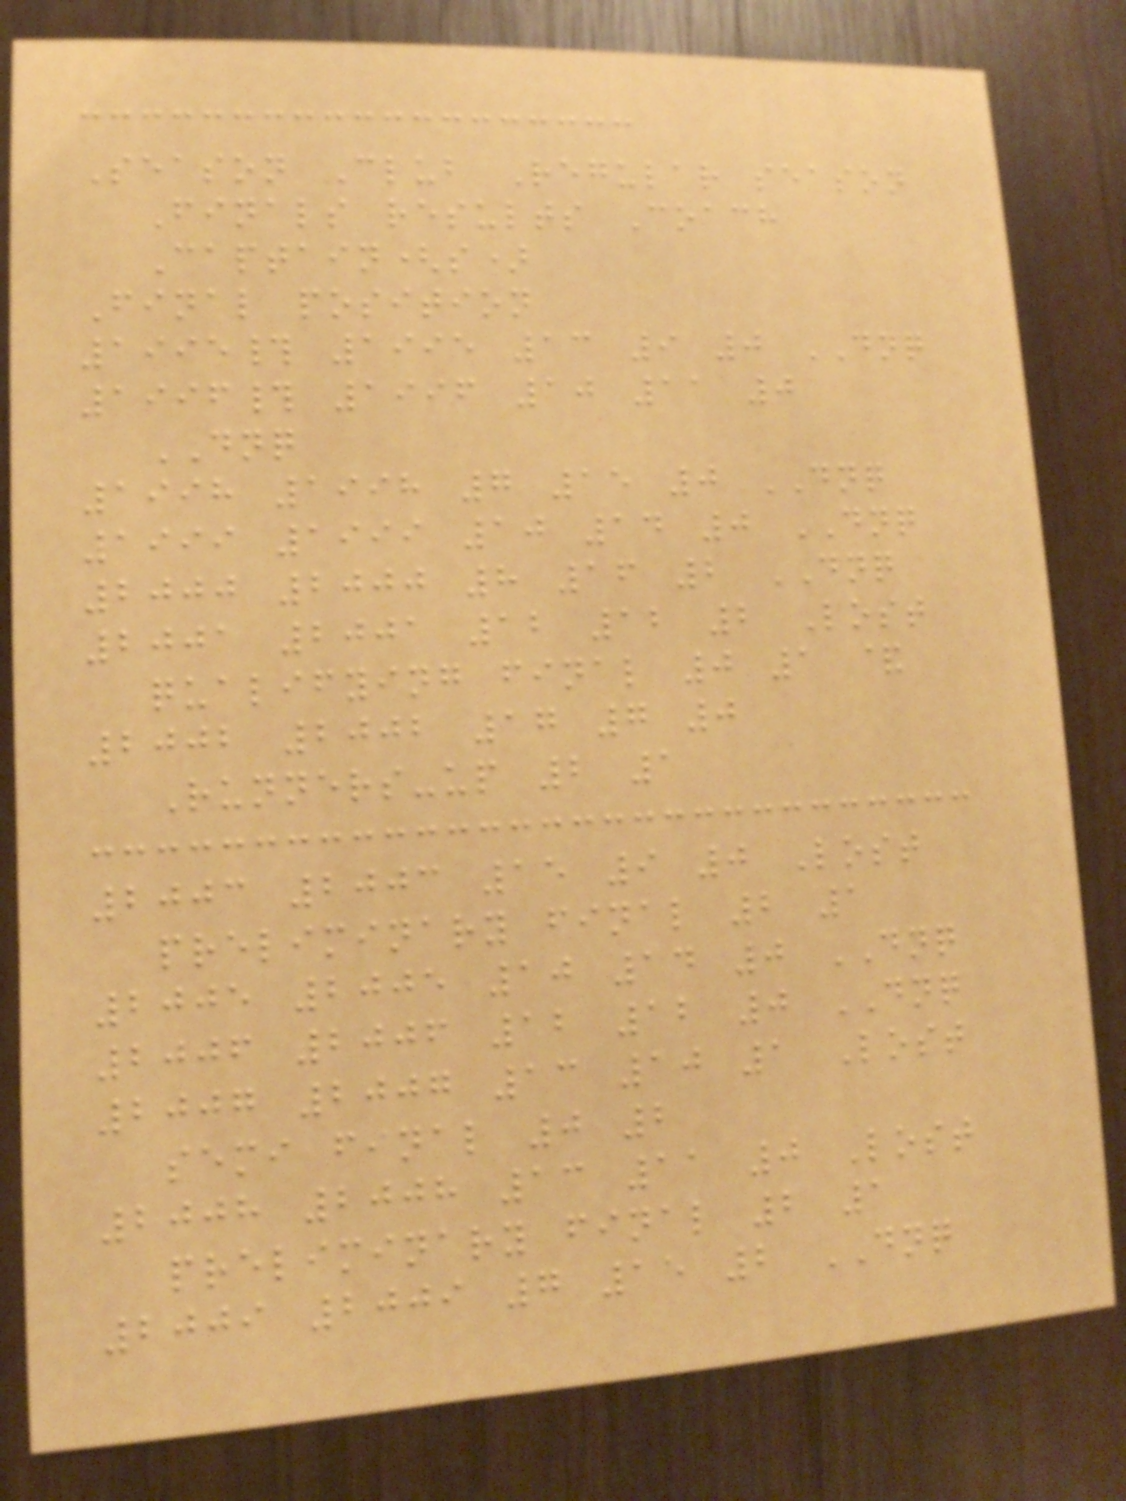Season Club Regular season
Finals results Coach
Captain(s)
Final position
1995# 1995 13 9 0 DNQ
1996# 1996 10 11 0
DNQ
1998 1998 7 15 0 DNQ
1999 1999 10 14 0 DNQ
2000 2000 8 16 2 DNQ
2001 2001 12 12 2 Lost
qualifying final 0 1 &
2002 2002 17 7 0
Runners-up 2 1
2003 2003 15 9 0 Lost
preliminary final 2 1
2005 2005 10 14 0 DNQ
2006 2006 12 12 0 DNQ
2007 2007 13 10 1 Lost
semi final 0 2
2008 2008 13 11 0 Lost
preliminary final 2 1
2009 2009 7 15 2 DNQ
